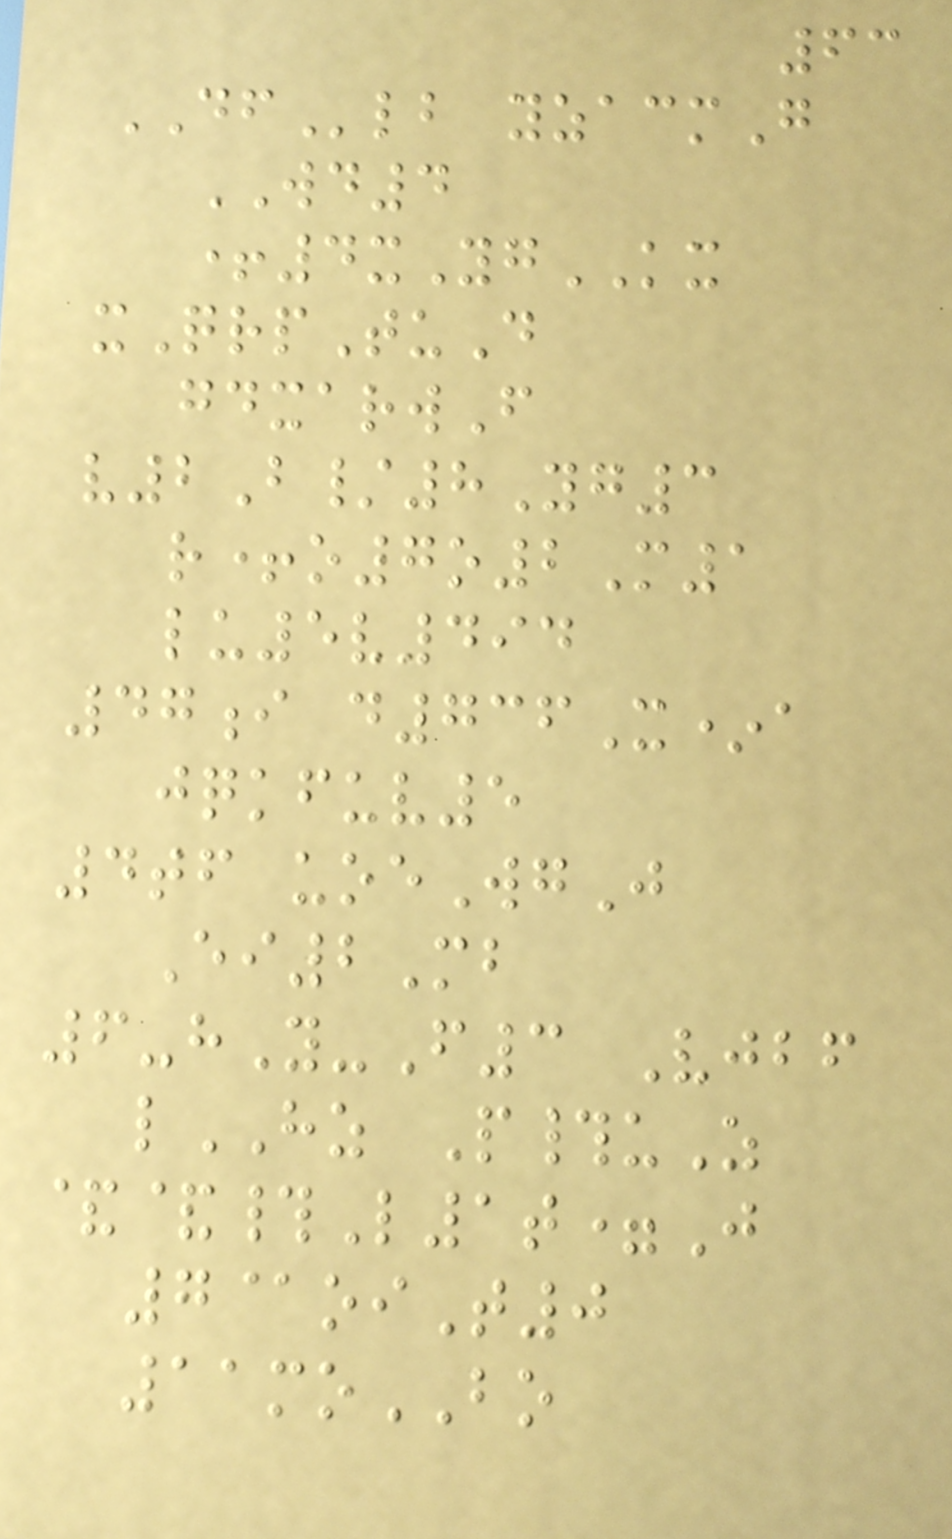63
DFlb yzacmG
WD4
+4xYgKX
xQrpTuD
gdxarwF
v2B/8Yg3
r+o7o2M1
lu5v494
47i d736X*a
jqkfuv5
4tf uoeWgJ
Ei2Mb
6-hY-F3 Vjbf
lHZ P#uZ
&&#L1t=J
7@oiT0
11moBO
